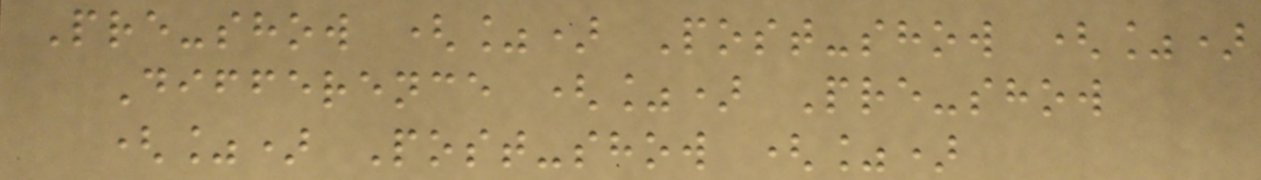Pre-show (%) Post-show (%)
Difference (%) Pre-show
(%) Post-show (%)
